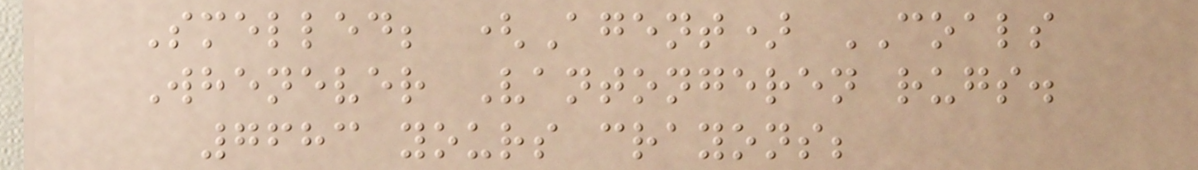Smelled; (Agent) COALS
Whenever Vantongeren rugs.
7683 yours crayons;
